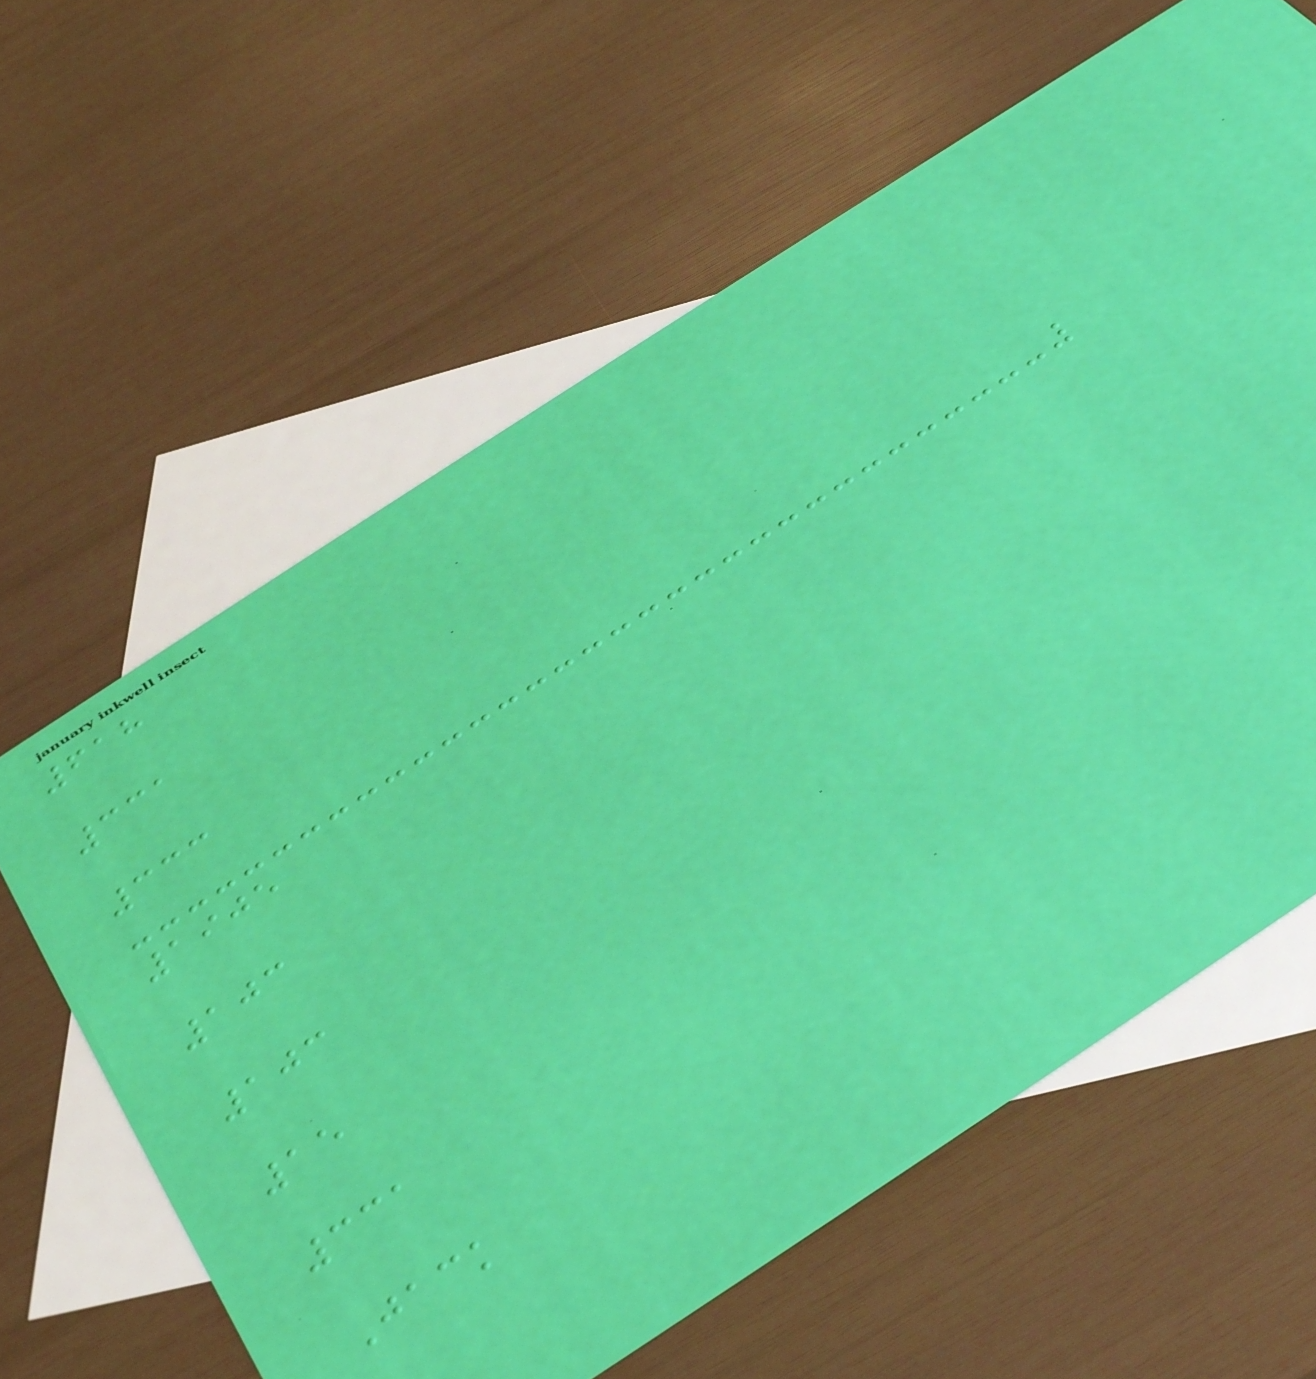618
331
333
1905
103
103
15
331
Jack
